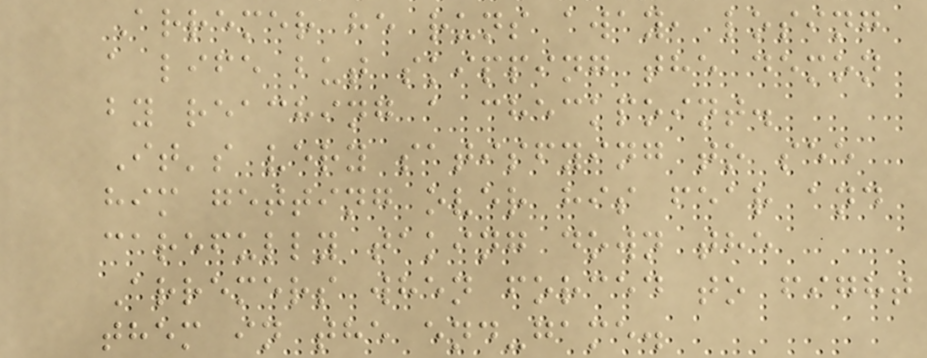Arremer he runs away, losing
a life but skipping the demon
by reaching a checkpoint.
It's very satisfying to see
him getting over his fear and
carefully taking down the
Arremers when forced to fight
them in the end-game.
